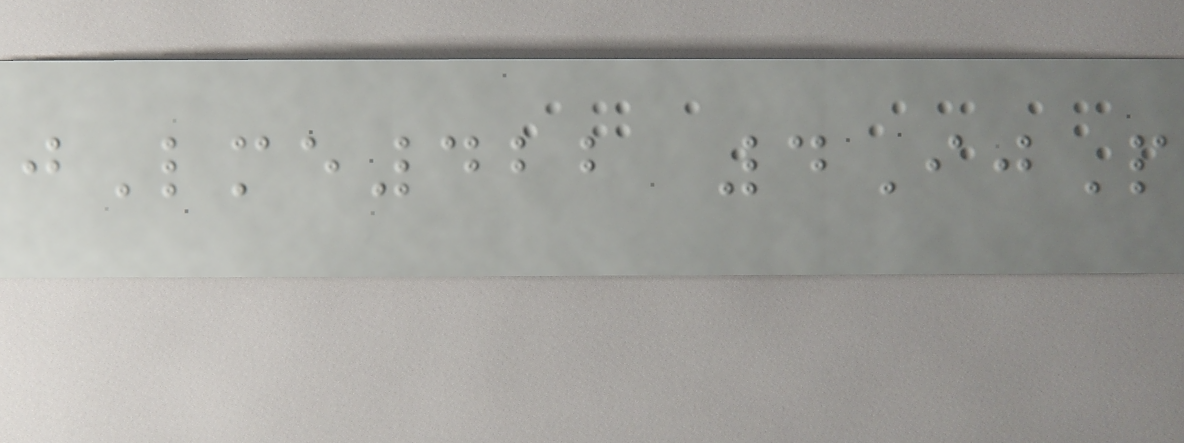jLme422 4IjP
